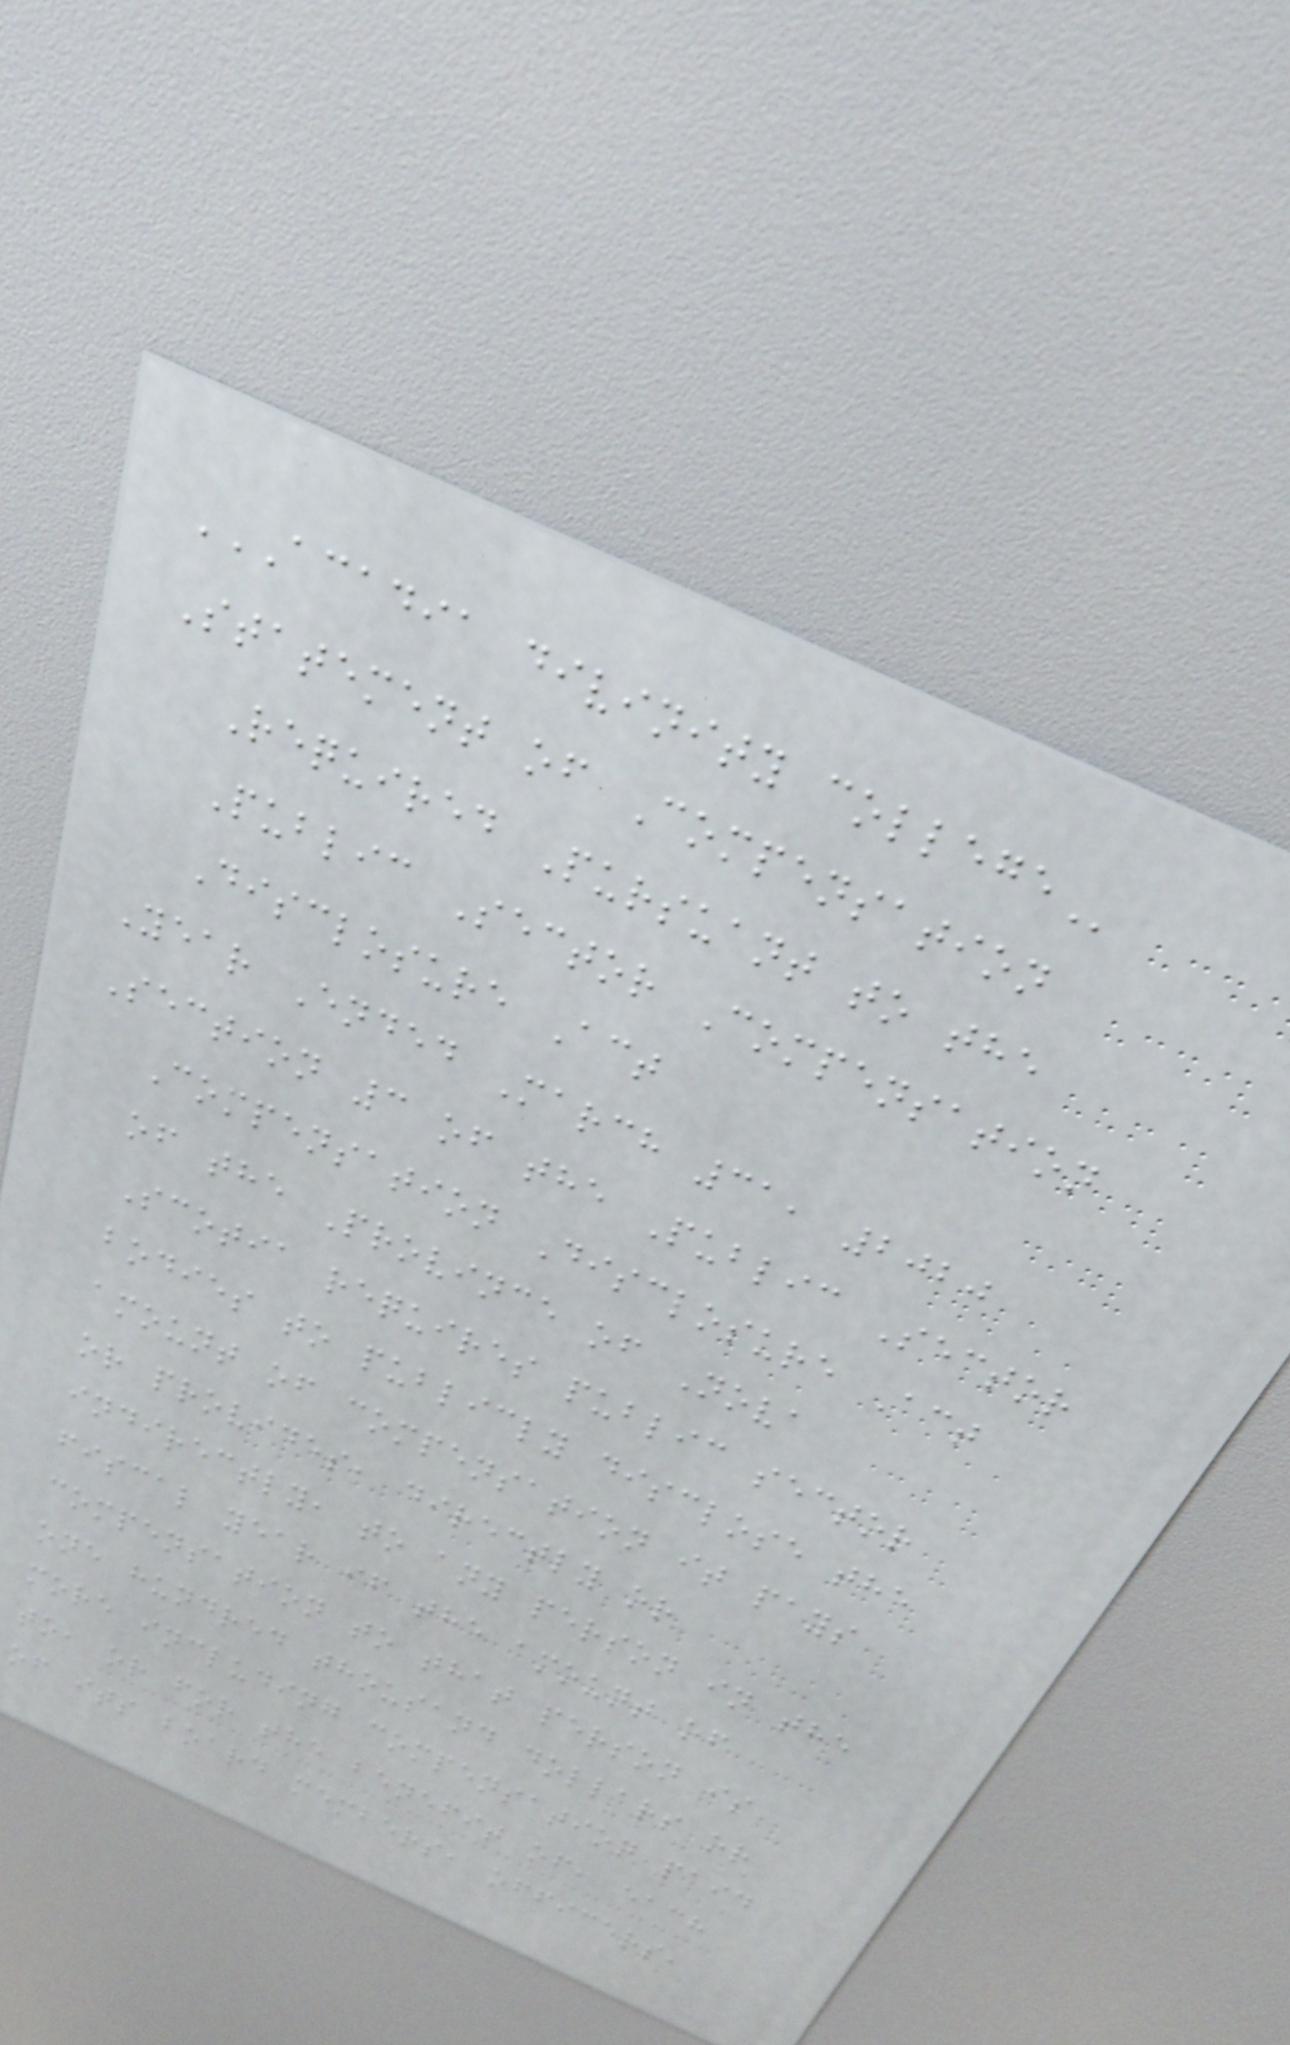ACADIA DIVINITY COLLEGE
Statement of Compensation
Required Pursuant to the
Public Sector Compensation
Disclosure Act
Year Ended March 31, 2020
Section 3 of the Public Sector
Compensation Disclosure Act
of the Province of Nova
Scotia requires public sector
bodies to publicly disclose the
amount of compensation it pays
or provides, directly or
indirectly, to any person in the
fiscal year if the amount of
compensation to that person is
one hundred thousand dollars or
more including compensation paid
to, or for the benefit of, each
of its board members, officers,
